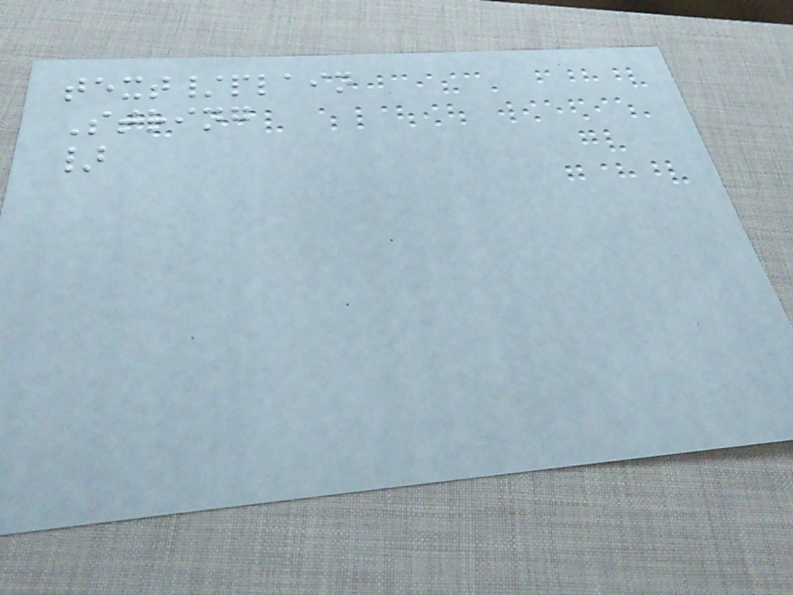text/plain
String
}
